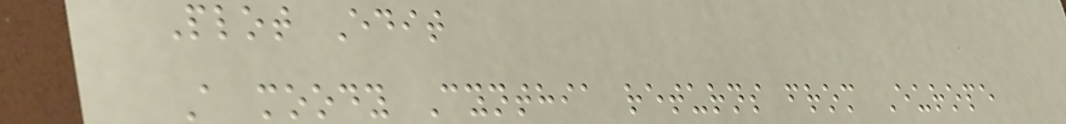Plot Edit
A moody Cynthia returns from Europe
